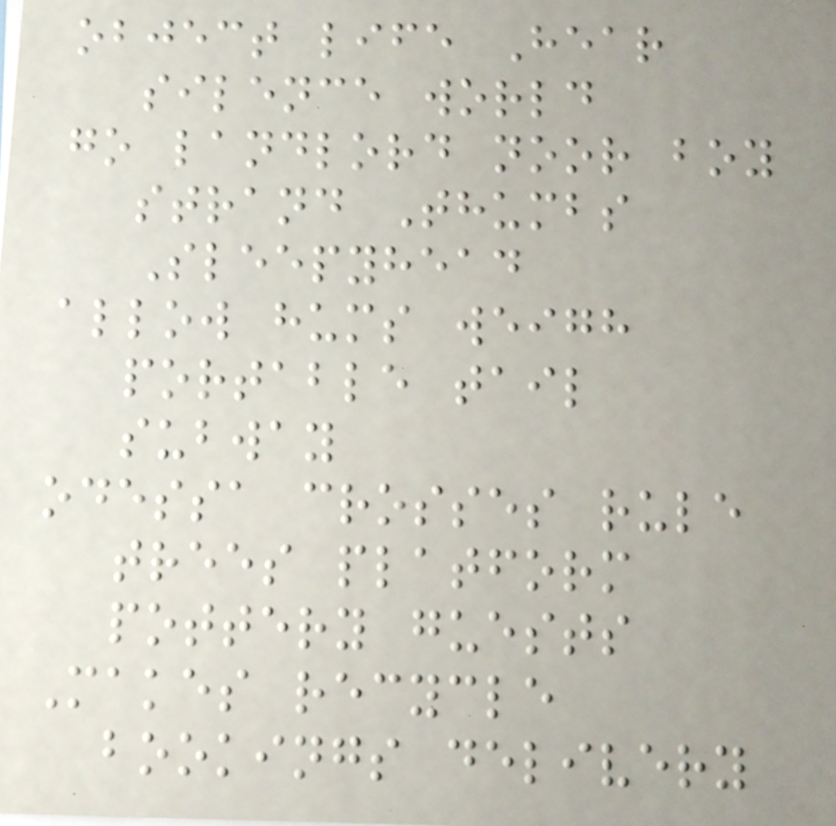object life Hear
silence world
go landlord noor boy
strand Thumbs
Sleepyhead
allow hums weigh
portable tail
subway
odessa crosses rule
trees platform
pottery guests
Makes recycle
bookings delivery
